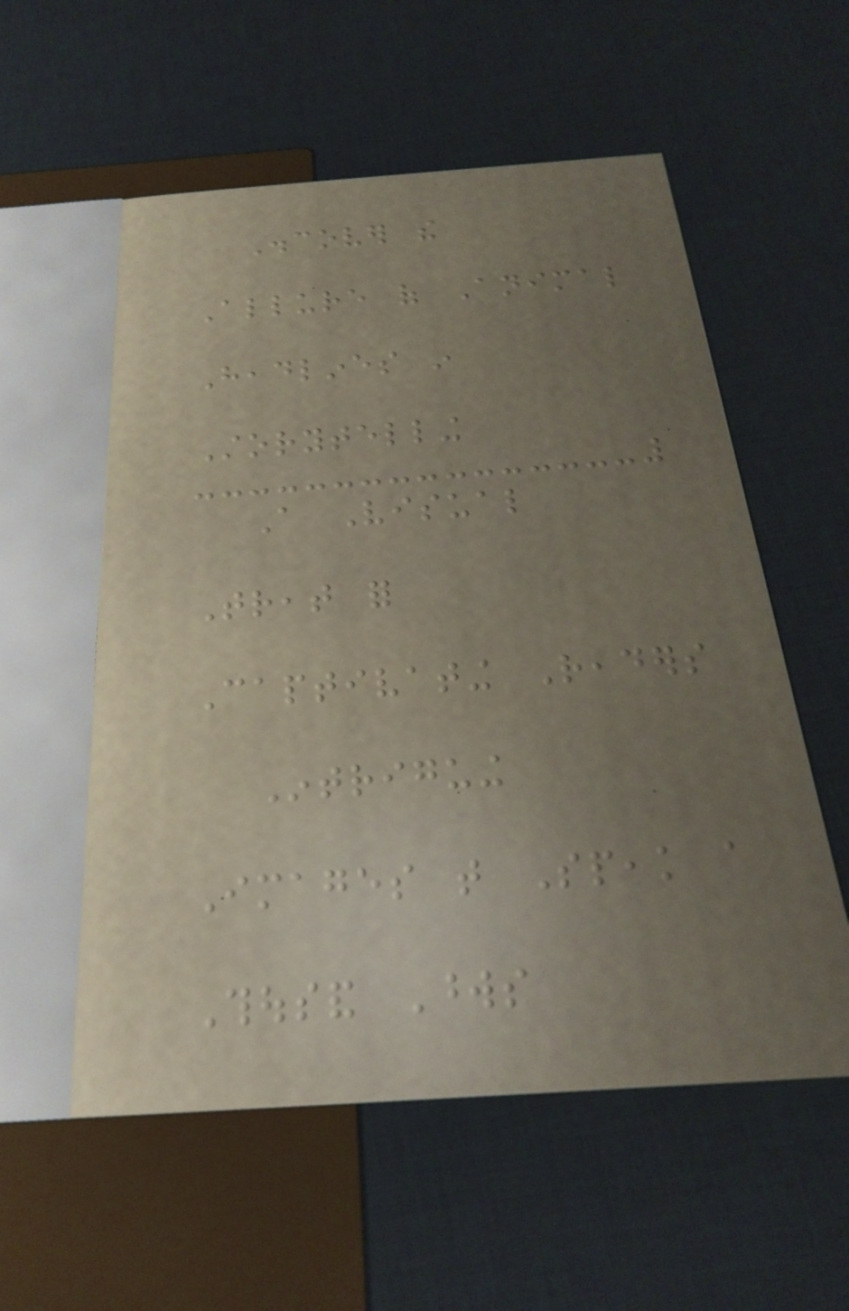Discover the
Allure of Animal
Headlines in
Storytelling
A Visual
Treat for
Captivating Readers
Intriguing
Images that Speak a
Thousand Words
